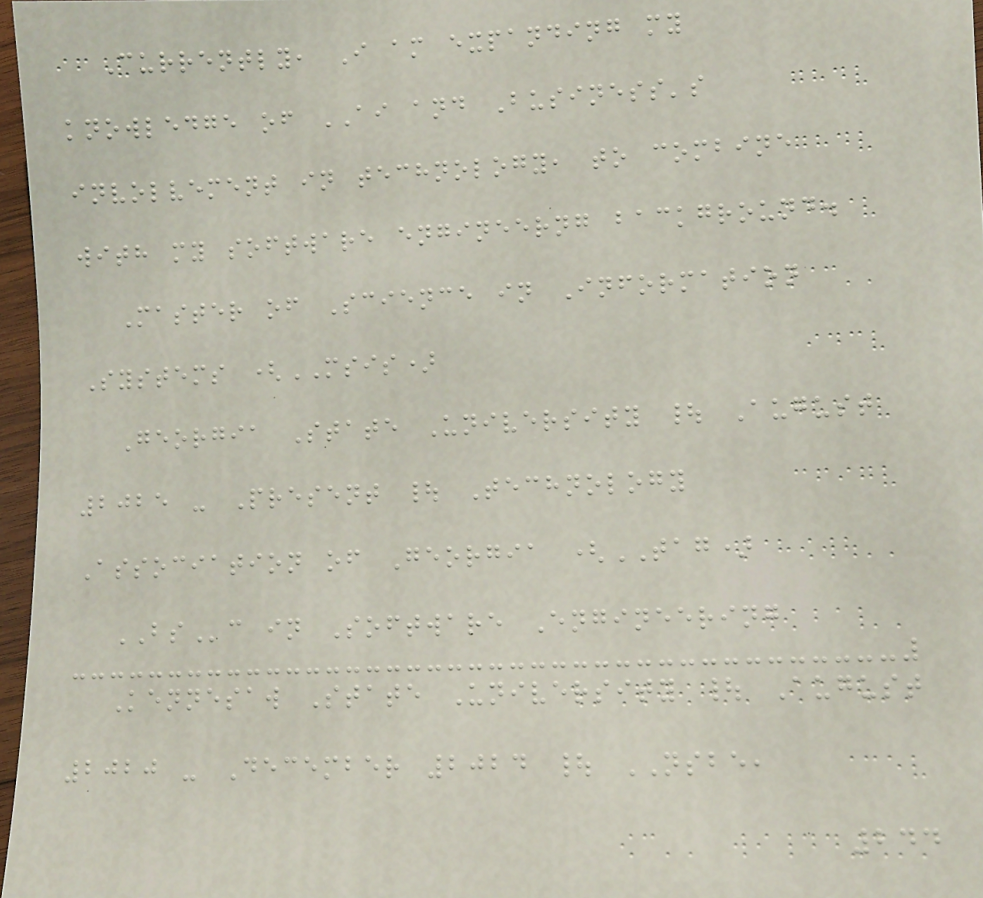Currently, I am expanding my
knowledge of AI and Business's
involvement in technology, to combine
with my software engineerng background.
Master of Science in Information
Systems (MSIS)
Georgia State University | August
2025 - Present | Technology
Association of Georgia (TAG)
BSc in Software Engineering
Kennesaw State University | August
2020 - December 2024 | NSBE,
244
